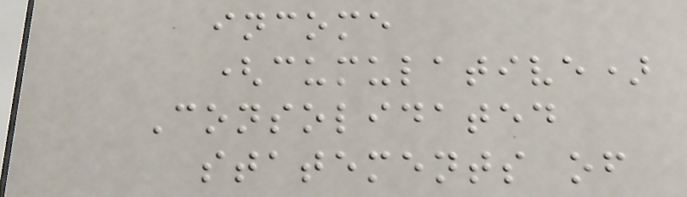income
(cumulative)
Consolidated
statements of
